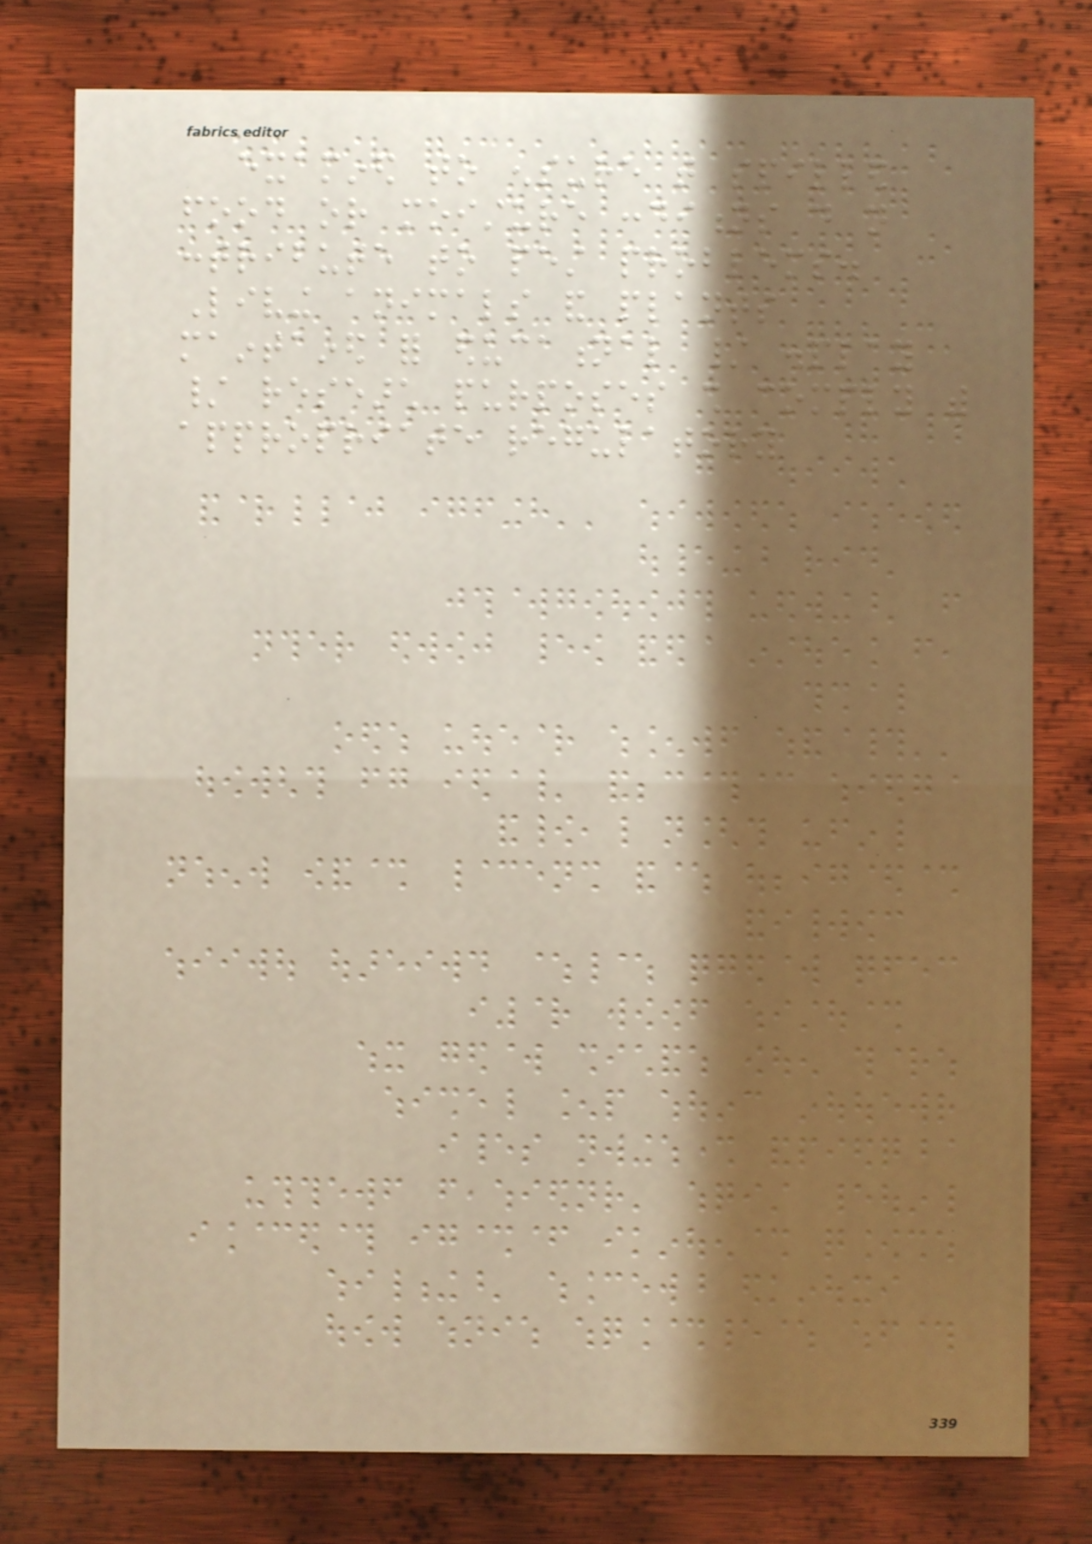examined to ensure that spilled
food or moisture conditions do not
contribute to pest problems.
Living animals and plants
maintained for educational / display
/ research purposes shall comply with
appropriate regulatory
